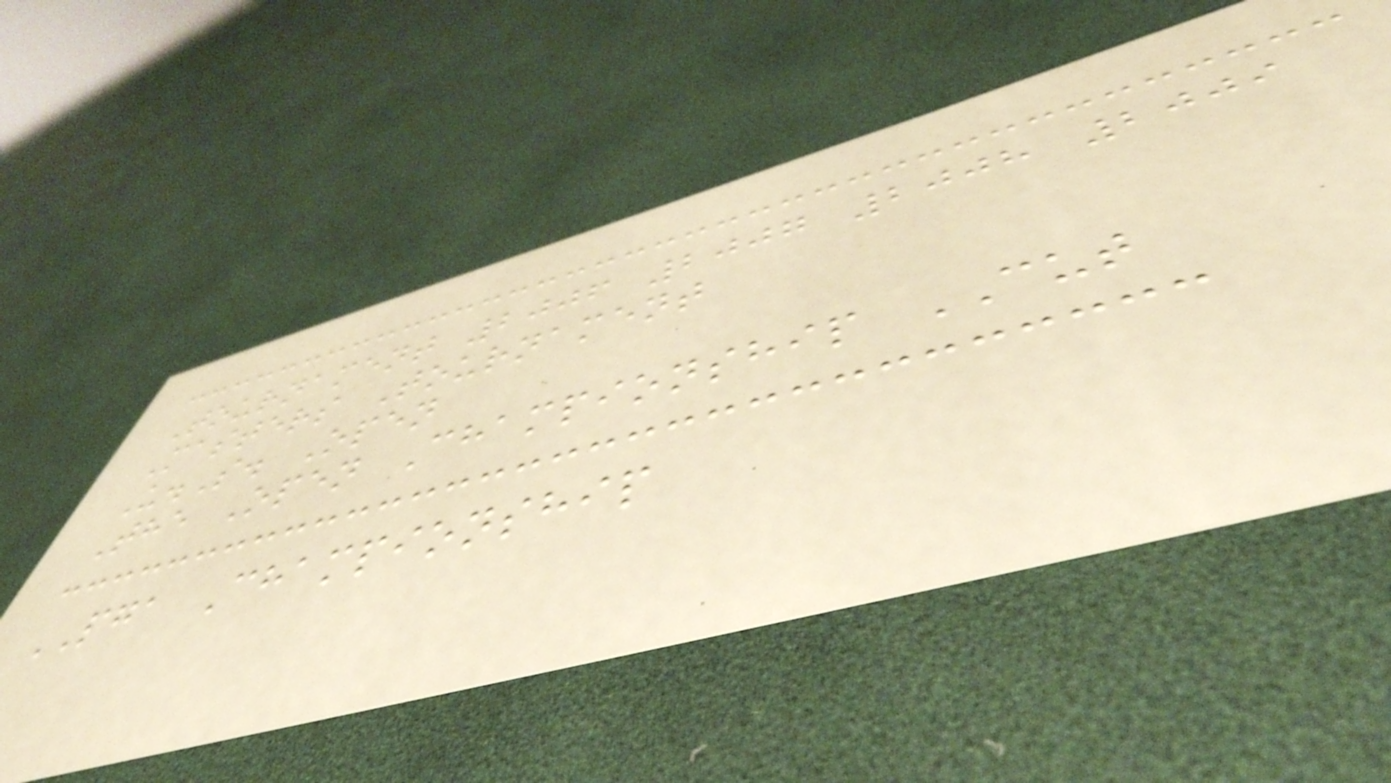Tournament 2006 2007 2008 2009
Masters Tournament
U.S. Open
The Open Championship CUT
PGA Championship
